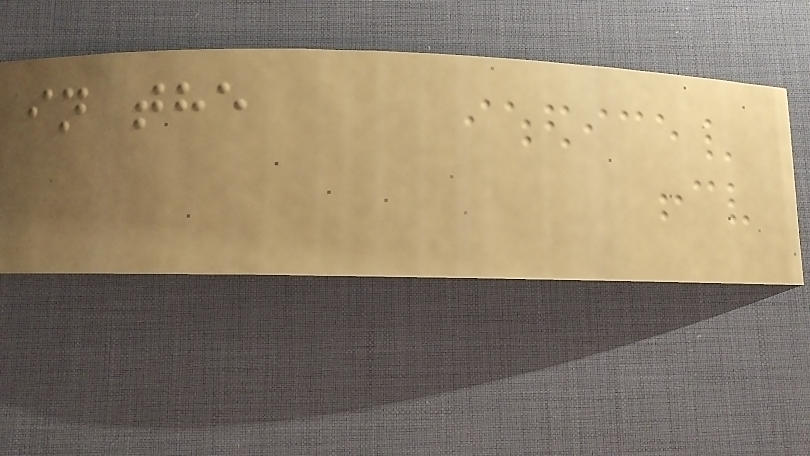in the
